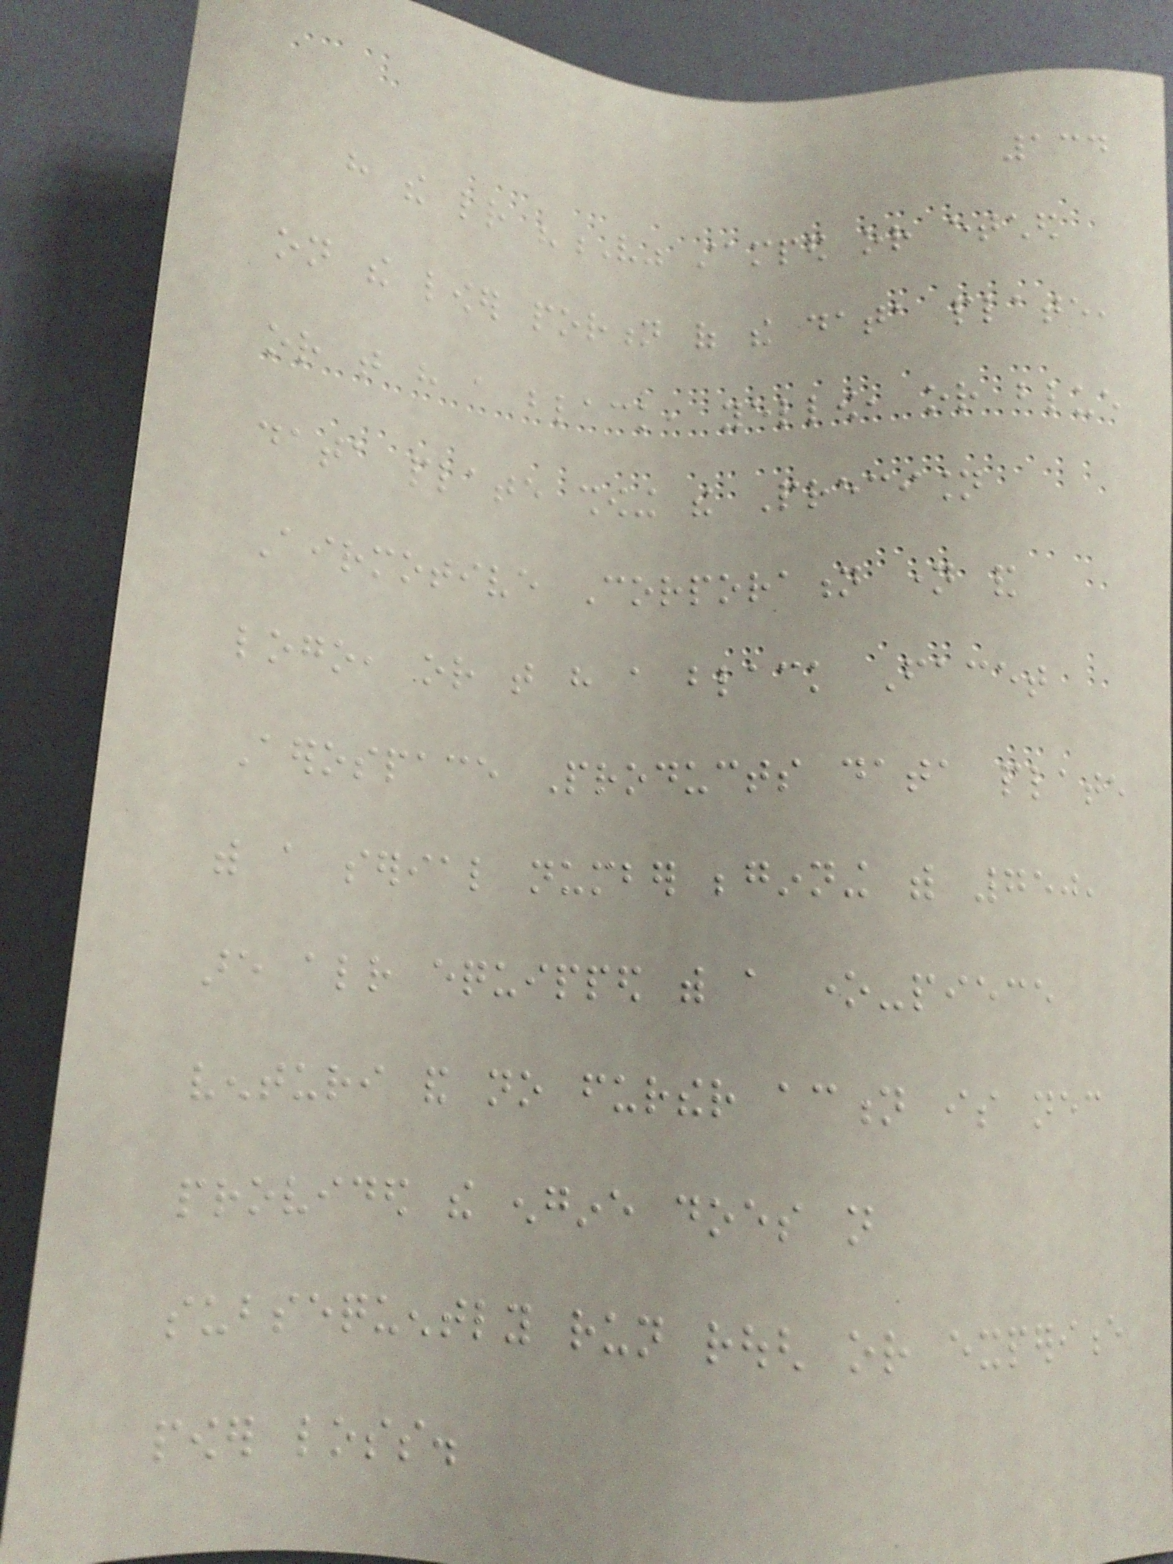134
have the letter "V" stamped or etched
on the lower portion of the data plate,
or that have a black, yellow, or blue
data plate showing the Precision
Airmotive Corporation name and
logo, or that have a black Facet
Aerospace Products data plate
with a serial number beginning with 750,
are already equipped with a one-piece
venturi and no further action is necessary
provided the engine does not
subsequently run rough or experience
power loss.
